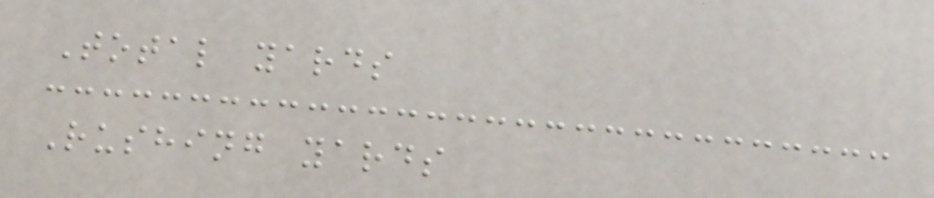Total yards
Rushing yards
